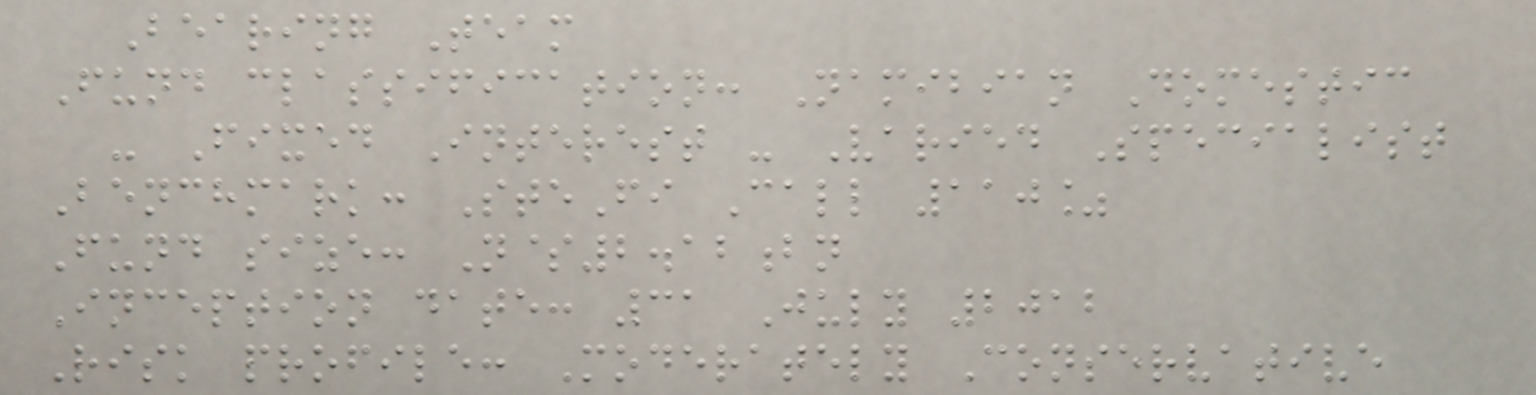Bearing Team
Fund classification: Namibian Domestic
- Fixed Interest - Varied Specialist
Benchmark: SteFi Call 110%
Fund size: N$2.12bn
Inception date: 31 July 2012
Risk profile: Moderately Conservative
